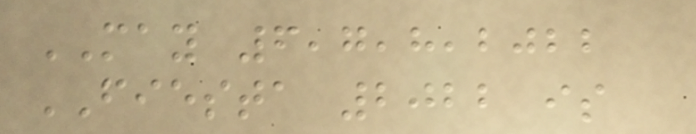MAY 6,7,8,2022
FIESTA 2022 is
